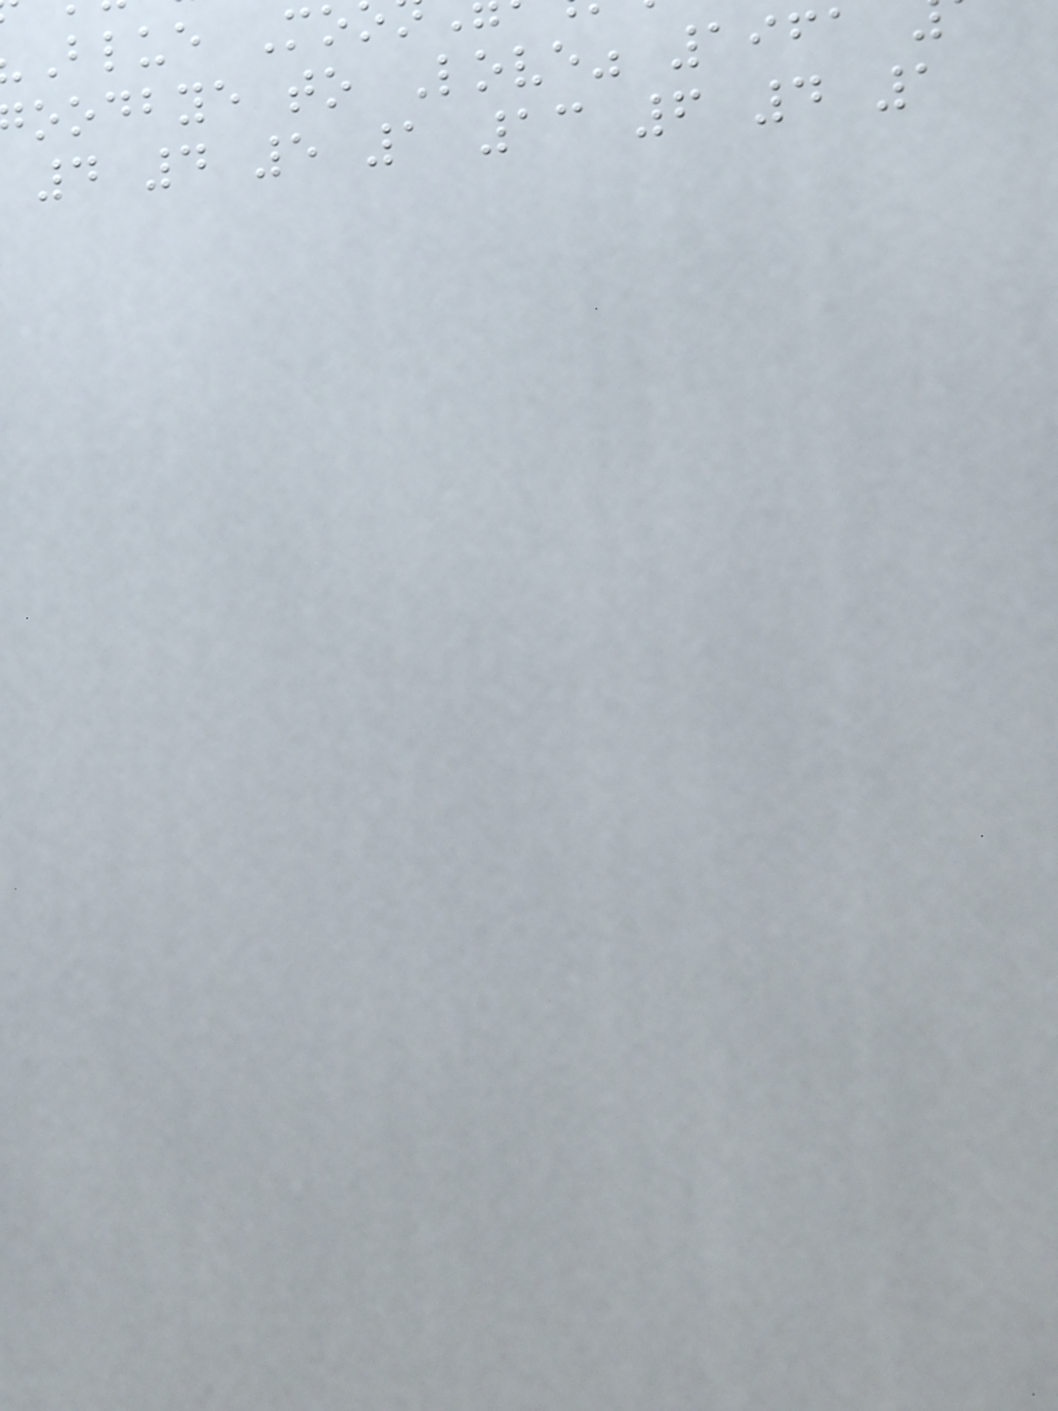Blue Mo
oodbye to Love" 1961
4 4 5 1 13 6 4 1
